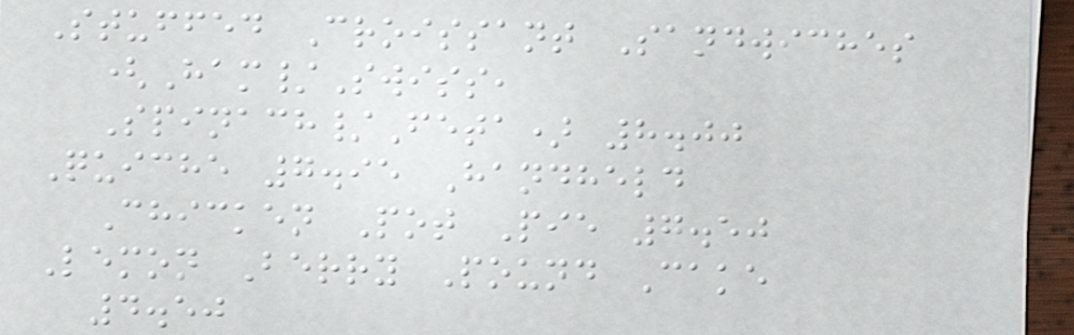Stuffed Croissant Sandwiches
(Ham/Swiss,
Spinach/Feta) 8.00
Quiche 7.95 Handheld
Chicken Pot Pie 7.50
Lemon Berry Pound Cake
4.50
